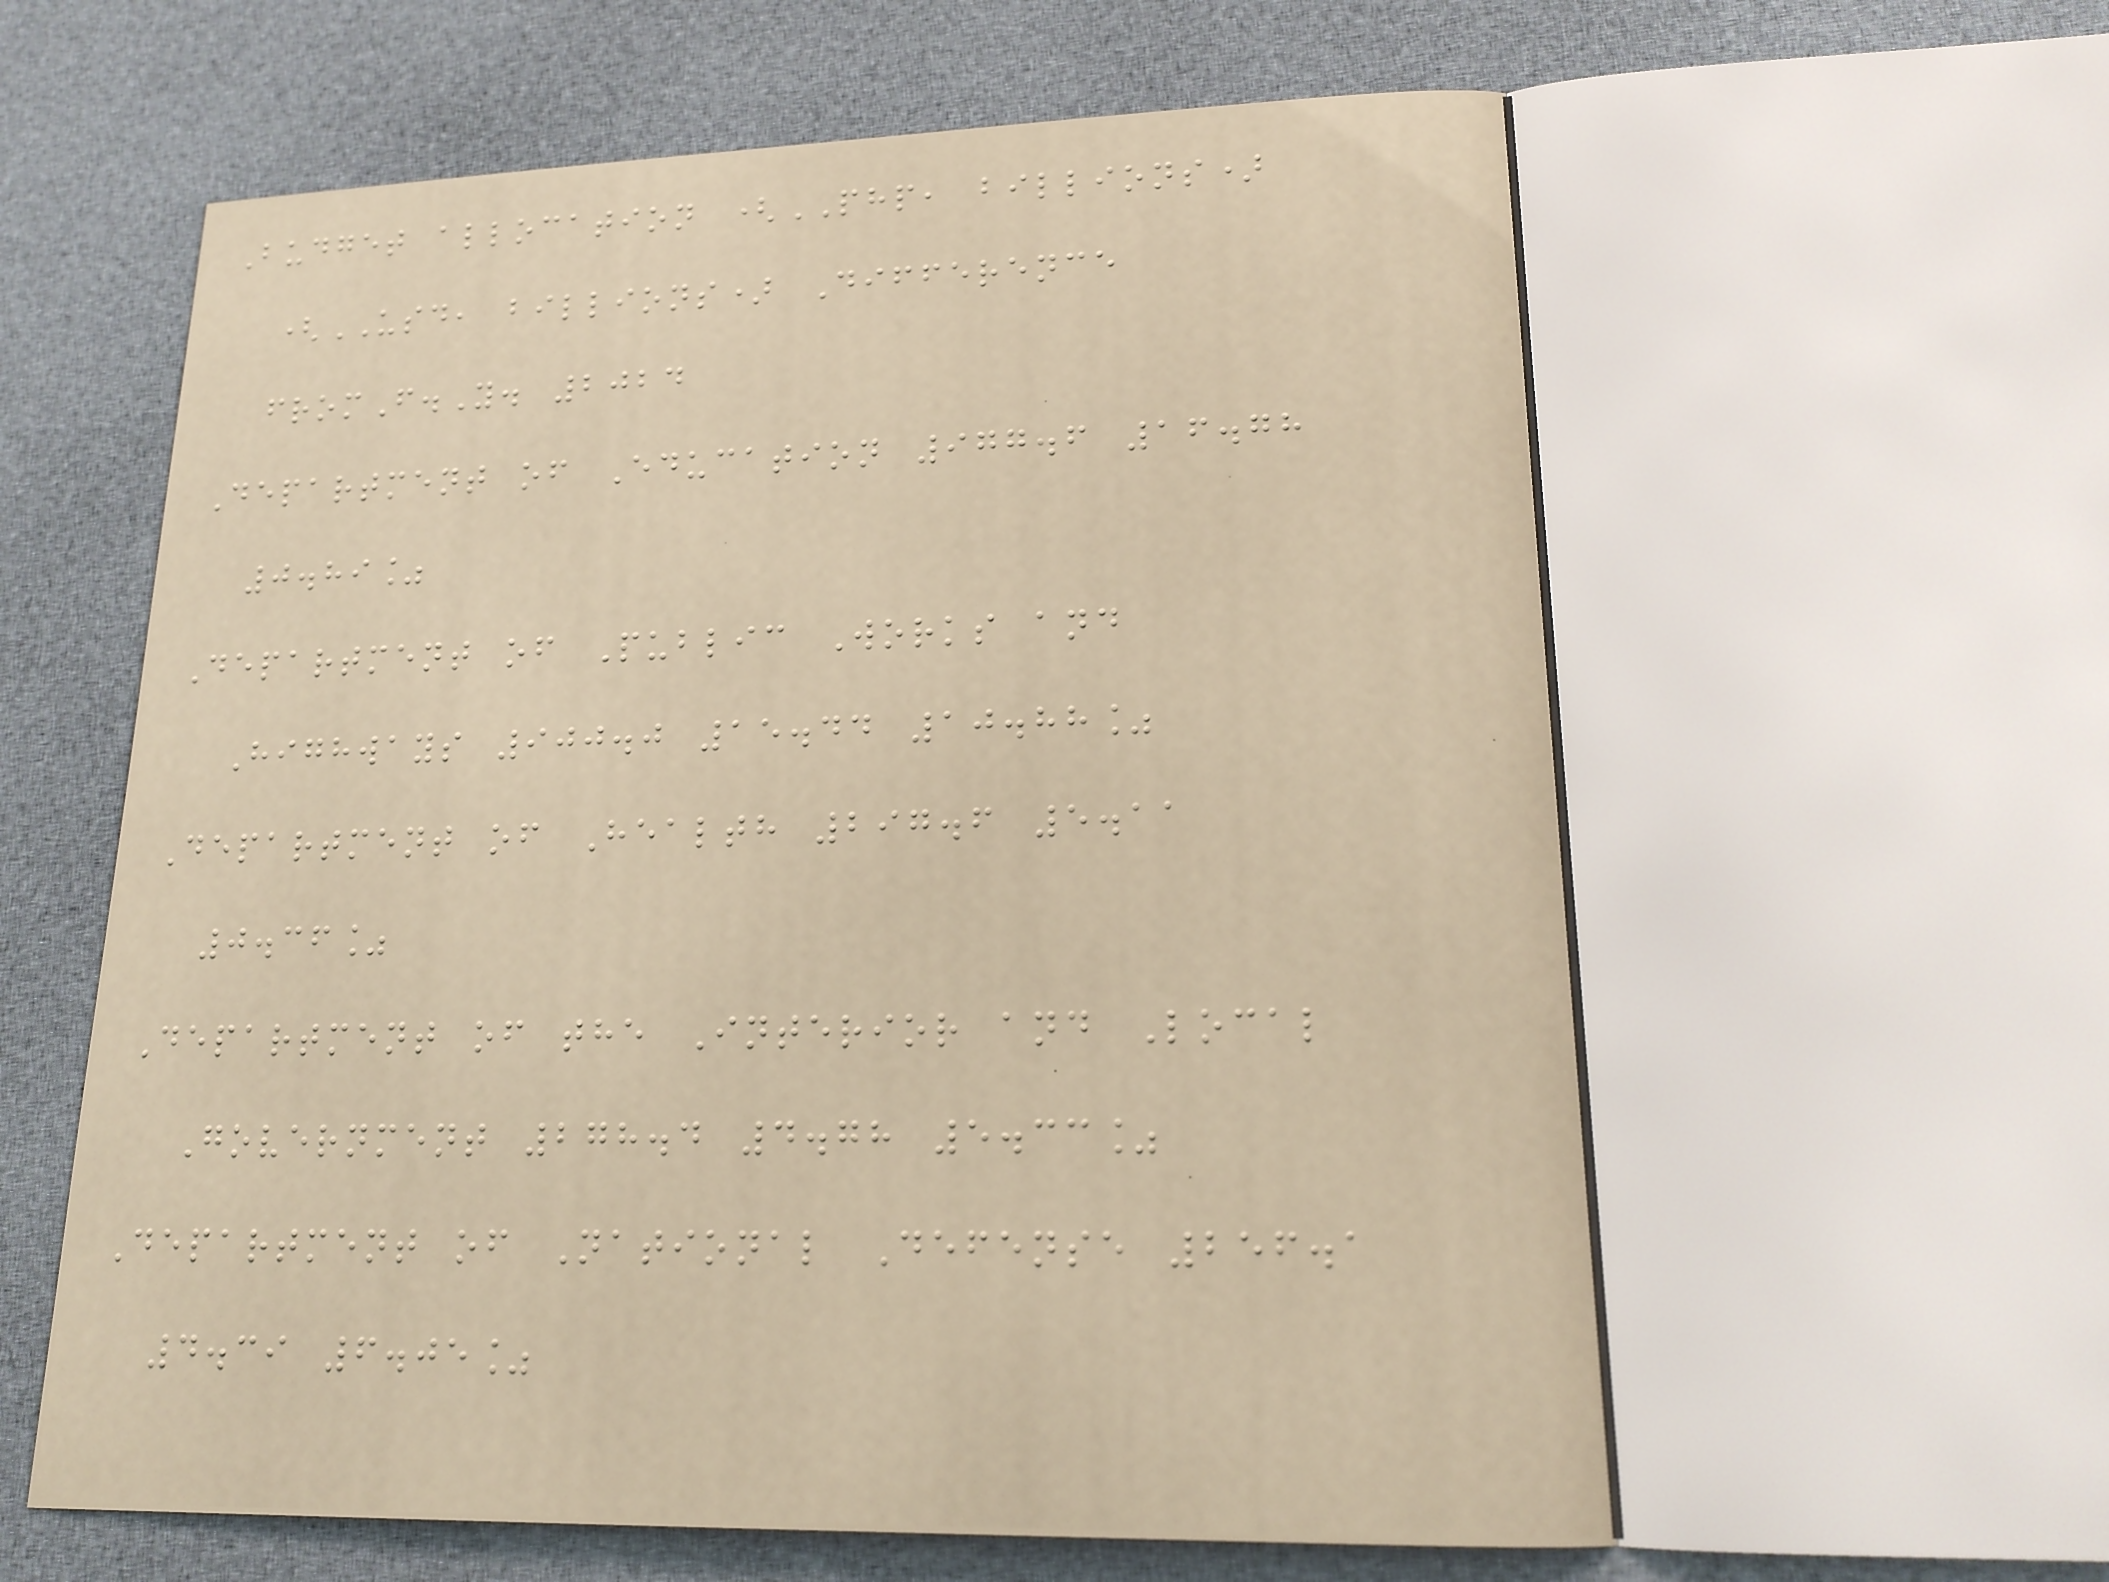Budget allocation (PHP, billions)
(USD, billions) Difference
fromF.Y. 2024
Department of Education 977.6 16.78
0.89%
Department of Public Works and
Highways 900.0 15.44 10.88%
Department of Health 297.6 5.11
0.36%
Department of the Interior and Local
Government 278.4 4.78 5.33%
Department of National Defense 256.1
4.39 6.05%
